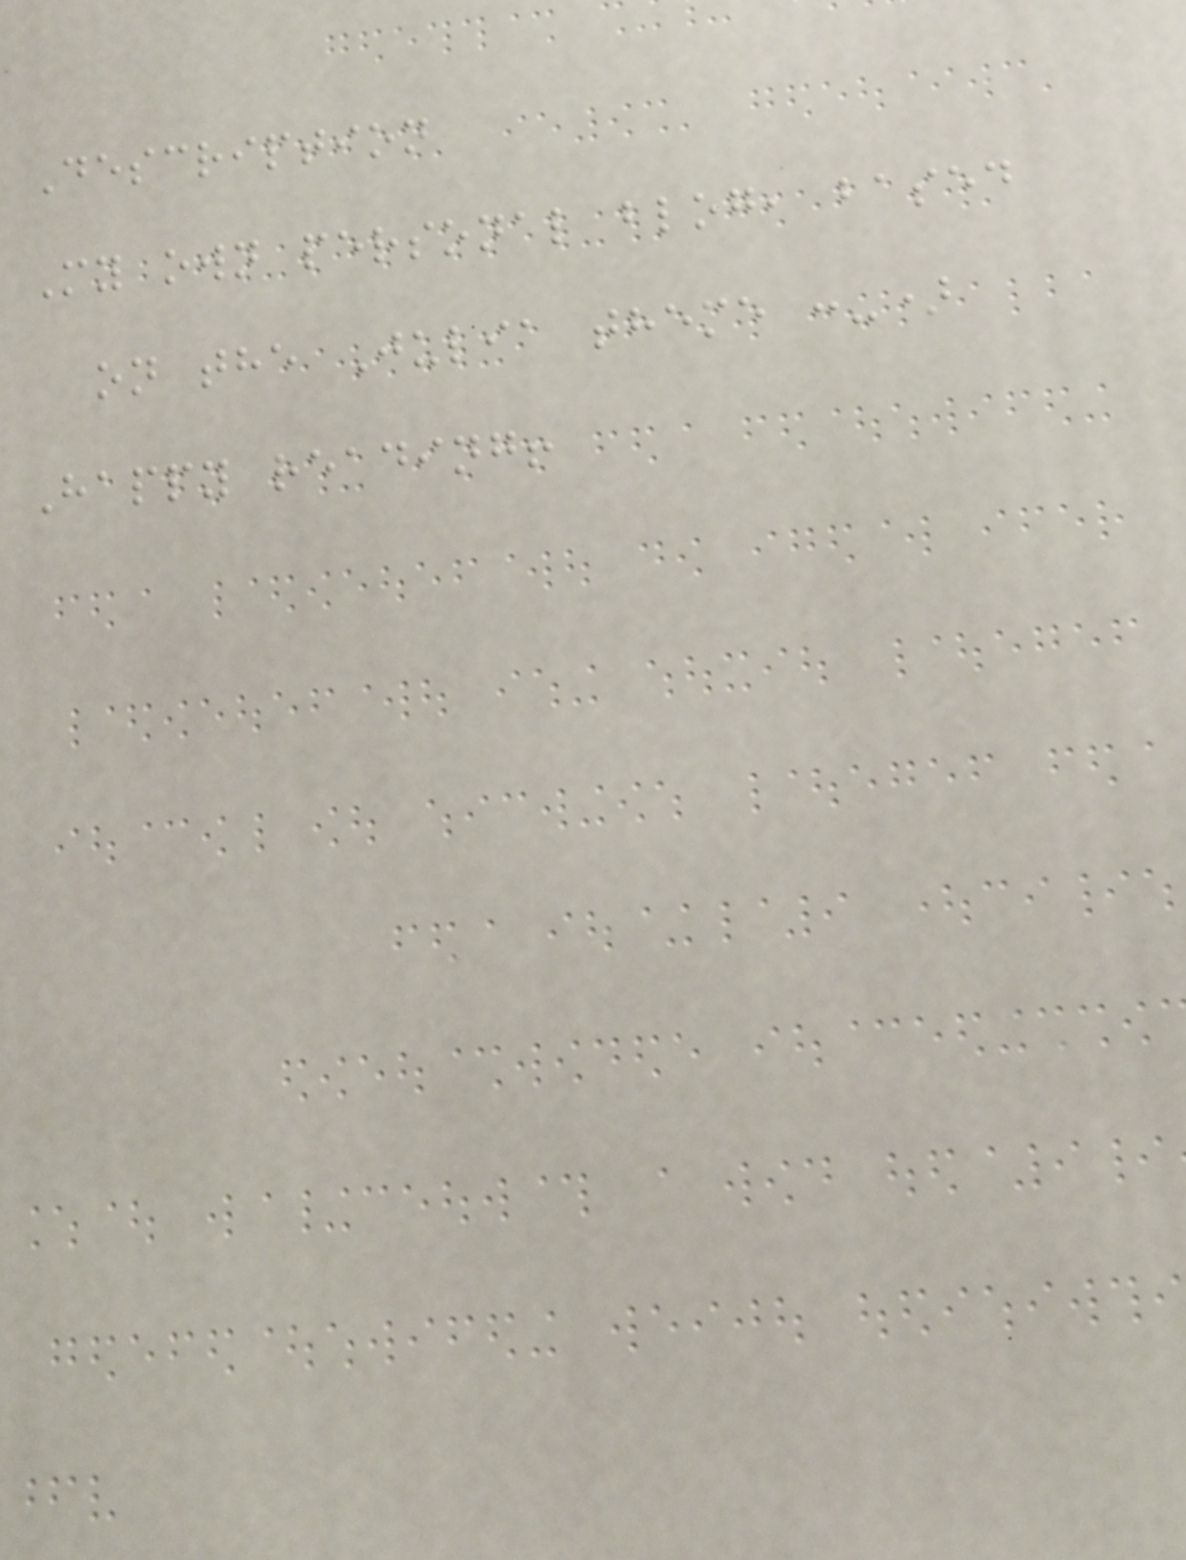Description
My own personal blog, based
on the Julia theme :-)
Happy reading!
